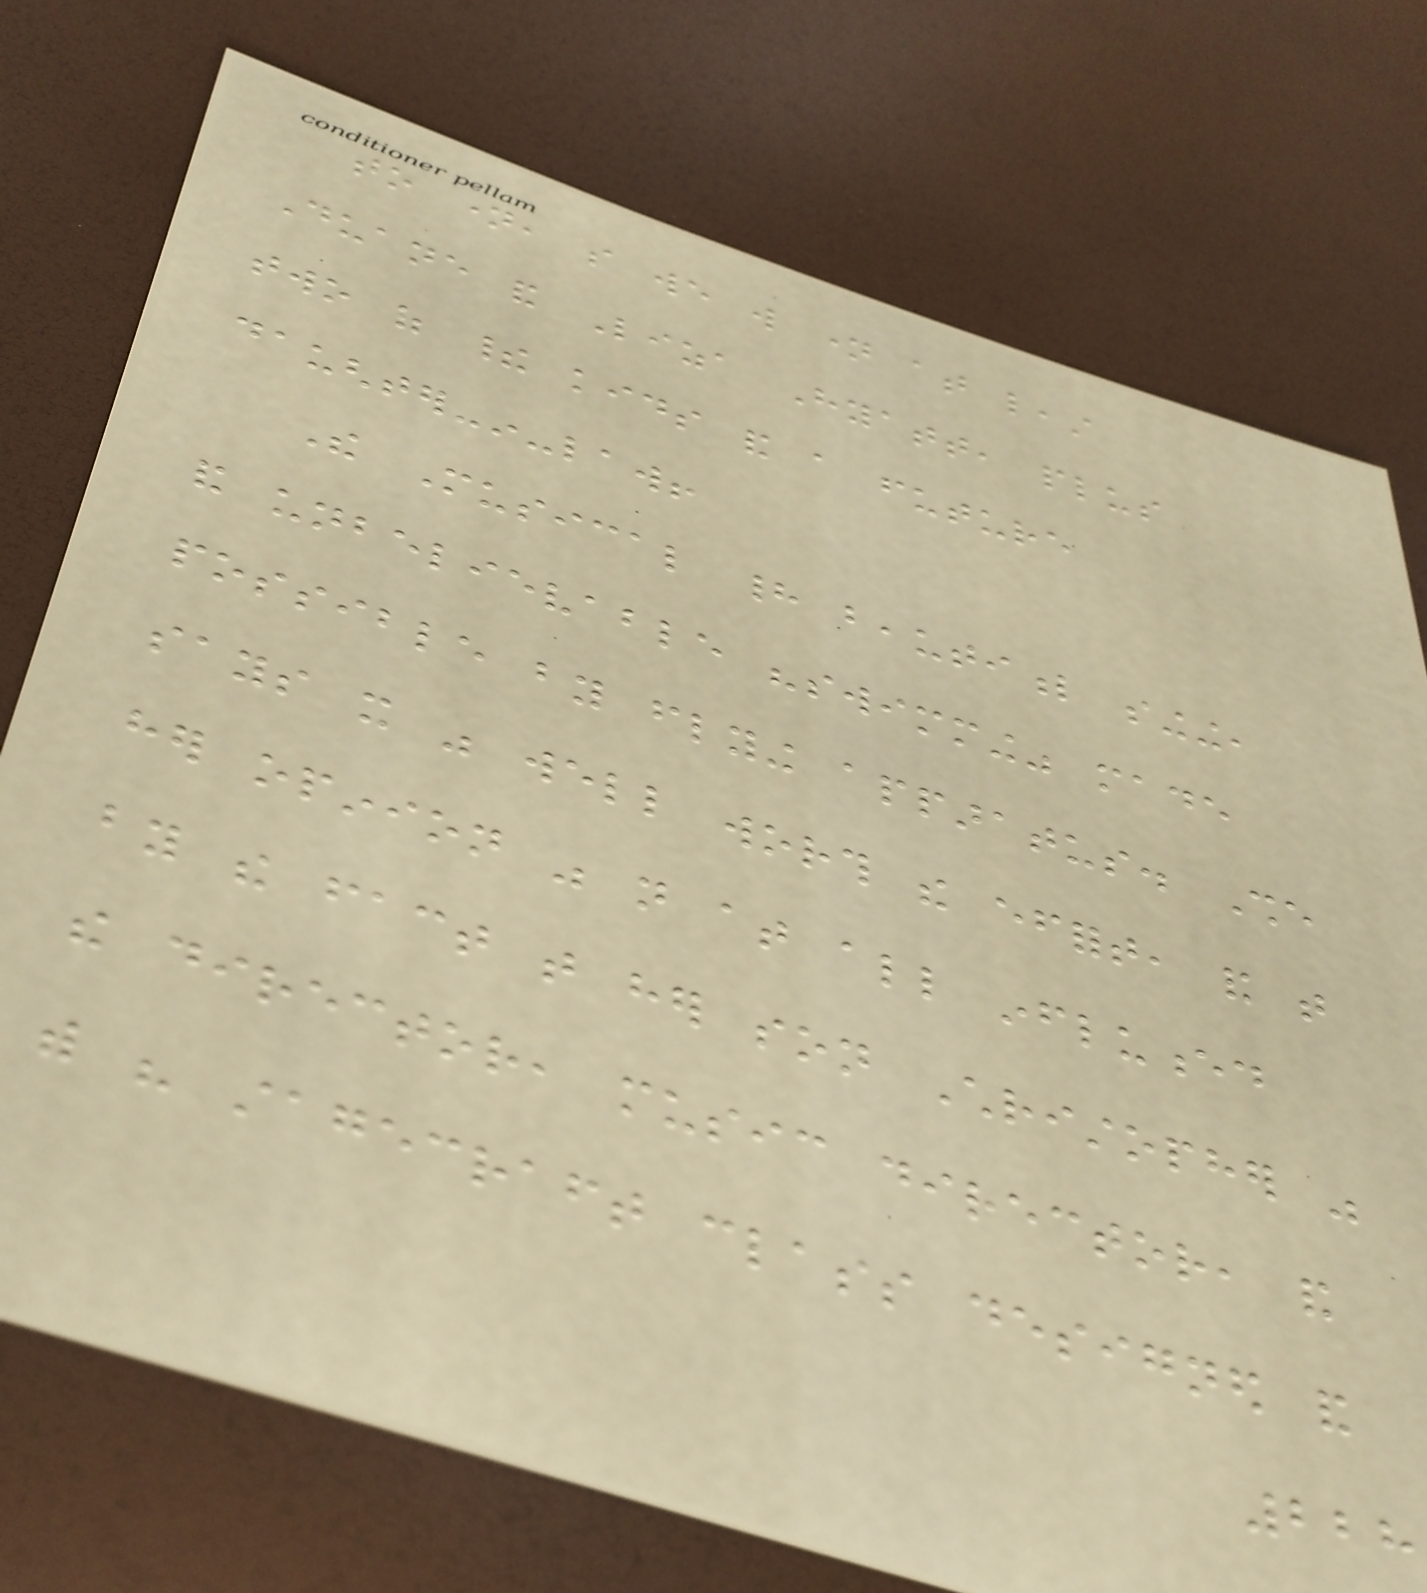to name, so we will name at least
Duane and Liza Hyatt, plus
two of their kids and a future
daughter-in-law!
The Musical had beautiful singing,
and unbelievable "swimming" made
possible by flying apparatus. She
says it was well worth the effort, and that
her opinion was not at all influenced
by the fact that her son Christopher was
the director, music director, and
with his stagecraft class designed and
228
